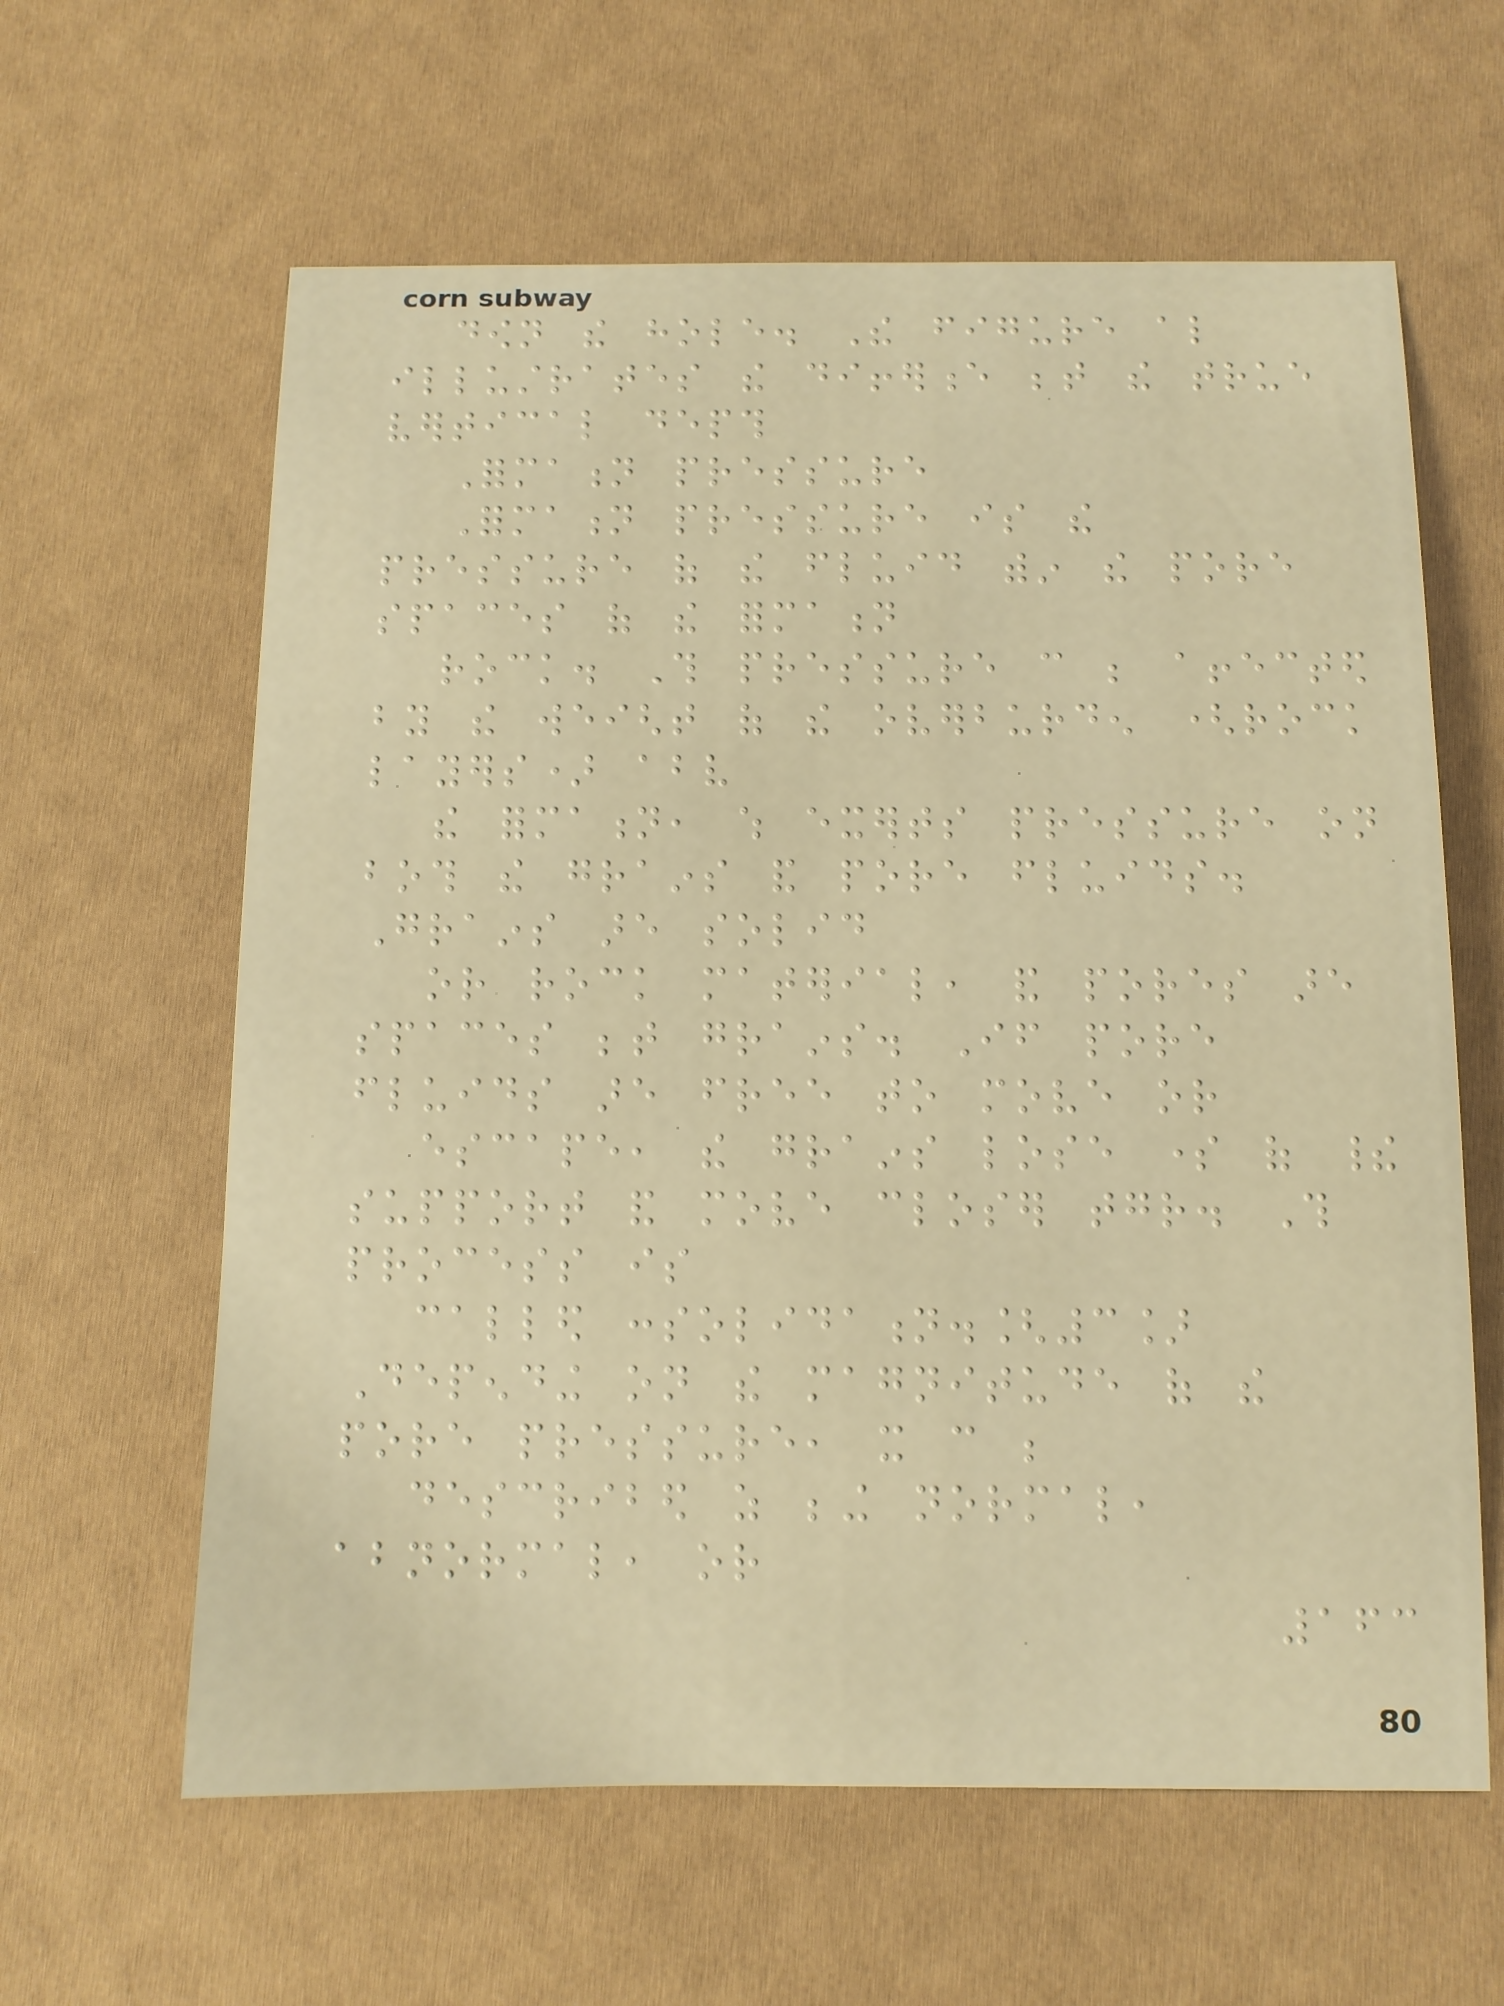down the hole. The figure also
illustrates the difference between the true
vertical depth
Formation pressure
Formation pressure is the
pressure of the fluid within the pore
spaces of the formation
rock. This pressure can be affected
by the weight of the overburden (rock
layers) above
the formation, which exerts pressure on
both the grains and pore fluids.
Grains are solid
or rock material, and pores are
spaces between grains. If pore
fluids are free to move or
escape, the grains lose some of their
support and move closer together. This
process is
called consolidation.[3]
Depending on the magnitude of the
pore pressure, it can be
described as being normal,
abnormal, or
163
